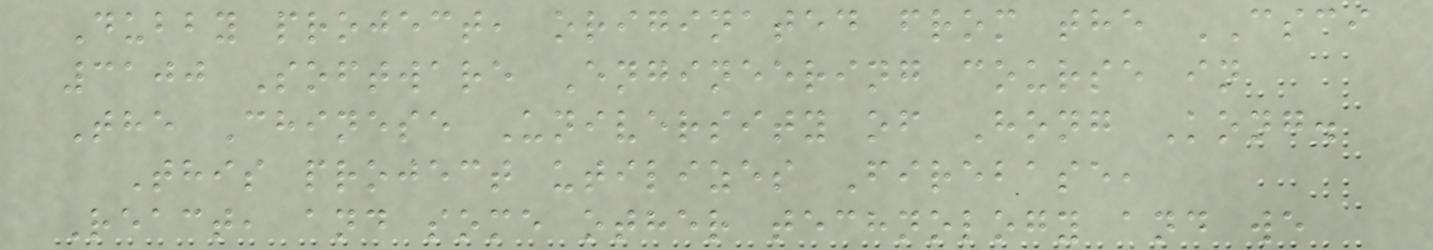Dubby project, originated from the CSCI
3100 Software Engineering course in
The Chinese University of Hong Kong.
This project utilizes Firebase,
React, and some other technology and we
